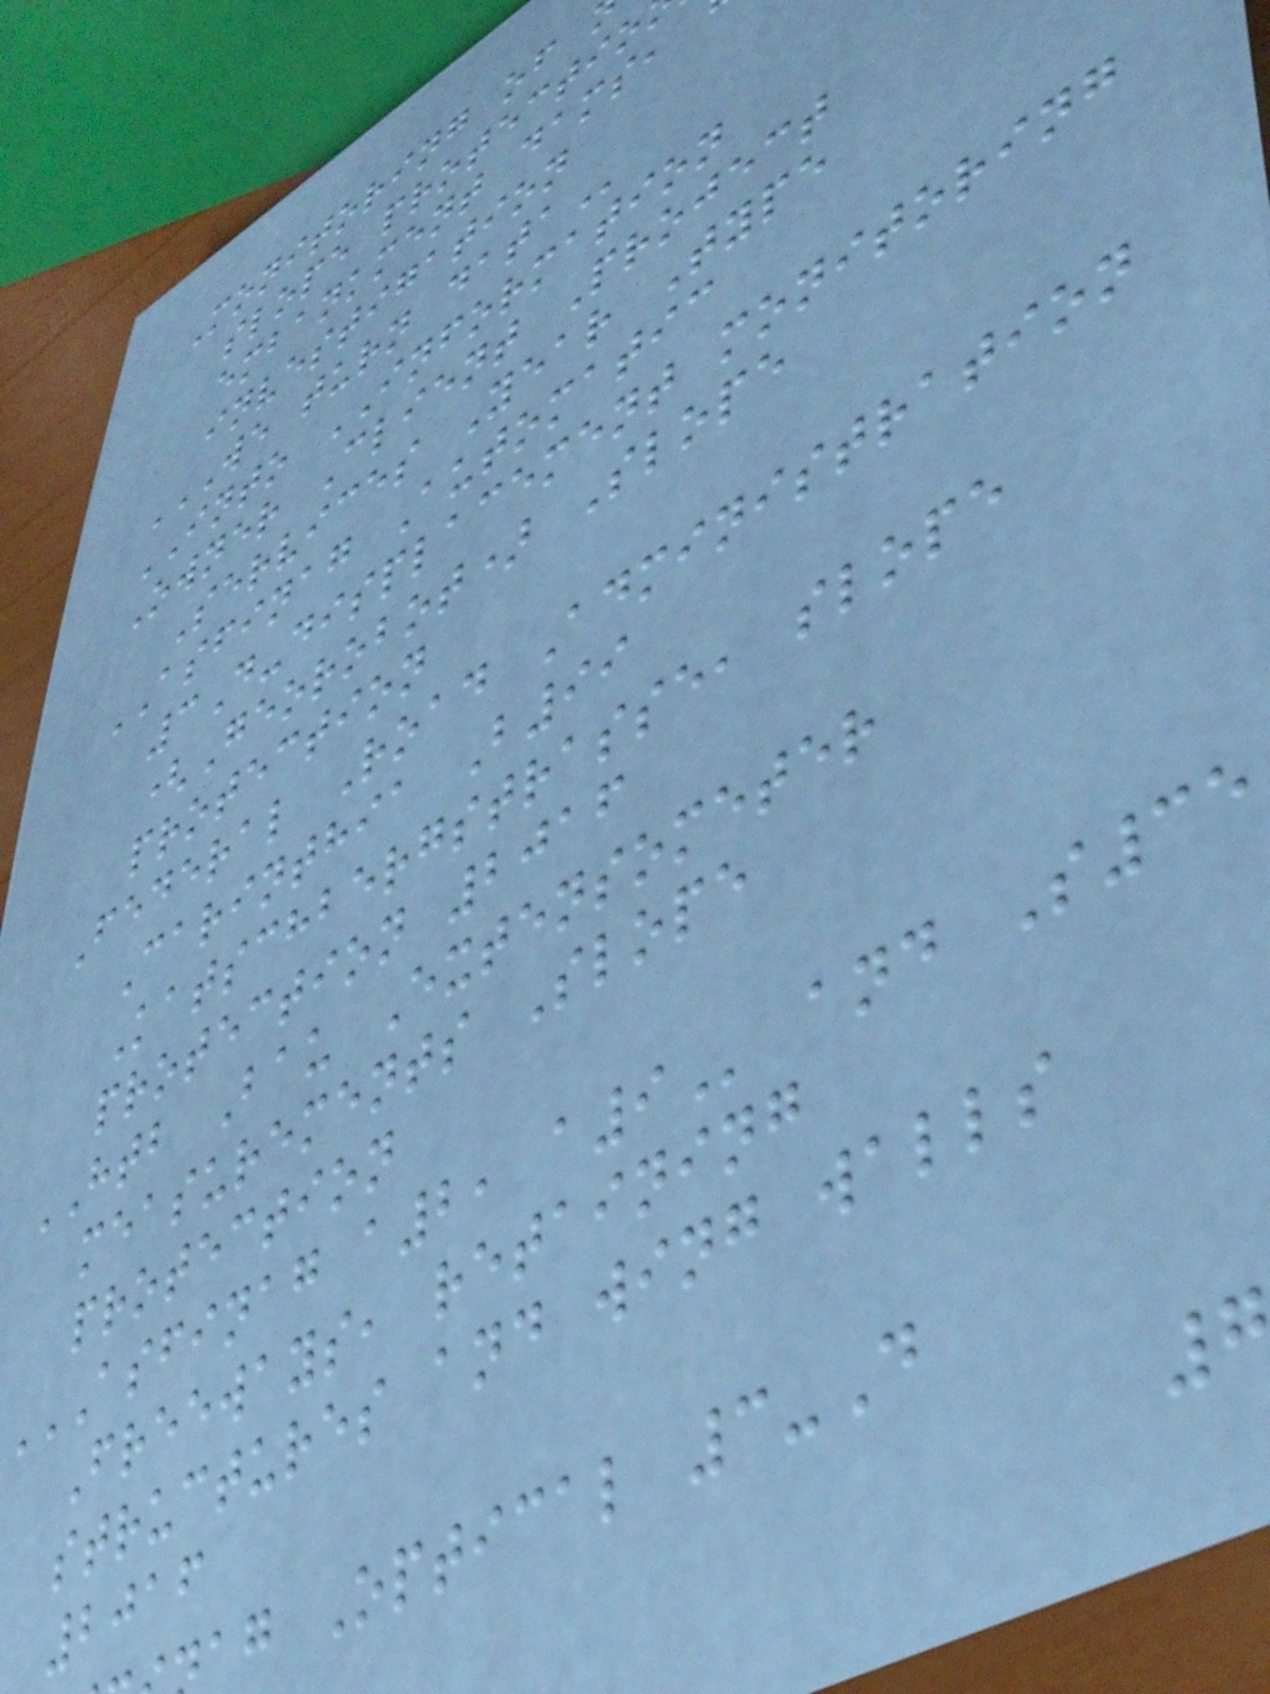Monitoring of
slope protectio
embankment dams,
investigation
WE TURN DATA
INTO INFORMATION
Owner Client Project
Services Year Type
ASFINAG Automatic
3D-displacement monitoring
(Georobot) Slope
protection
Federal Road Administration
Carinthia B99
Katschbergstrasse, slope
protection 2016
HTB Bau Extensometer
measurements Slope
protection
ASFINAG A2, A9 and S35
Freeways, retaining
structures and wing walls
2016
ag Optical 3-D
